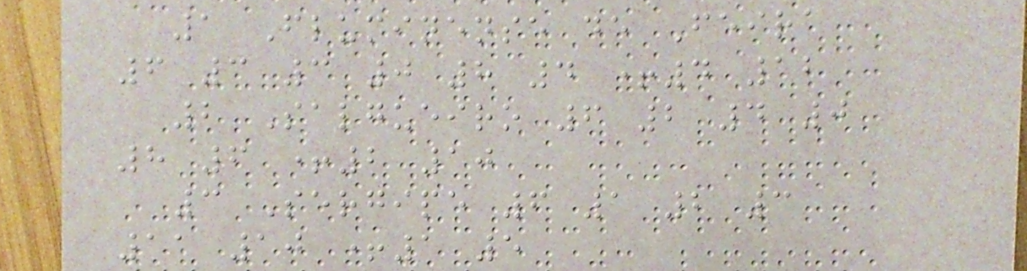1 Fluminense de Feira
6 3 3 0 8 4 +4 12
2 Salgueiro 6 2 4 0
8 6 +2 10
3 Sergipe 6 1 2 3
11 10 +1 5
